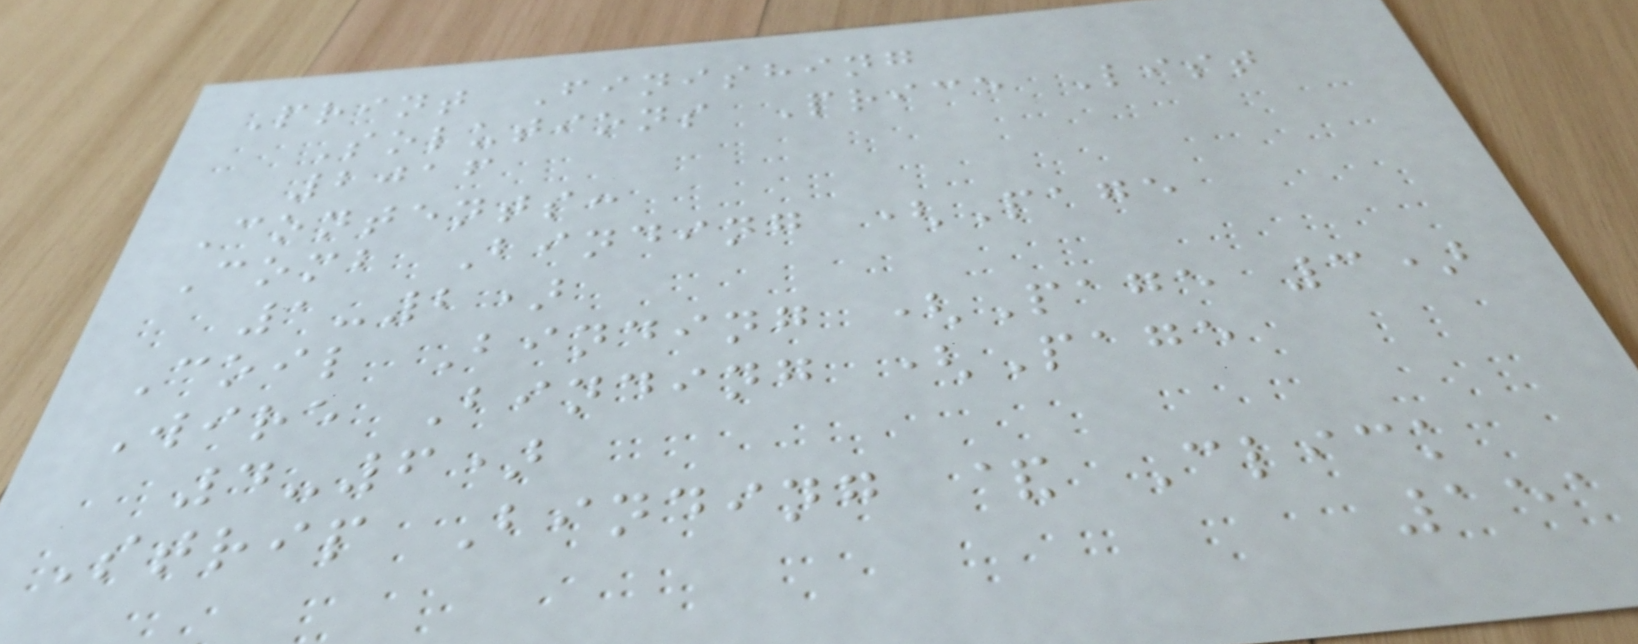Print Finishing
Solutions Price List
2016
Contents:
Comb Binding (Page
1-2)
Coil Binding (Page 3)
Wire Binding (Page
4-6)
Strip Binding & Click
151
